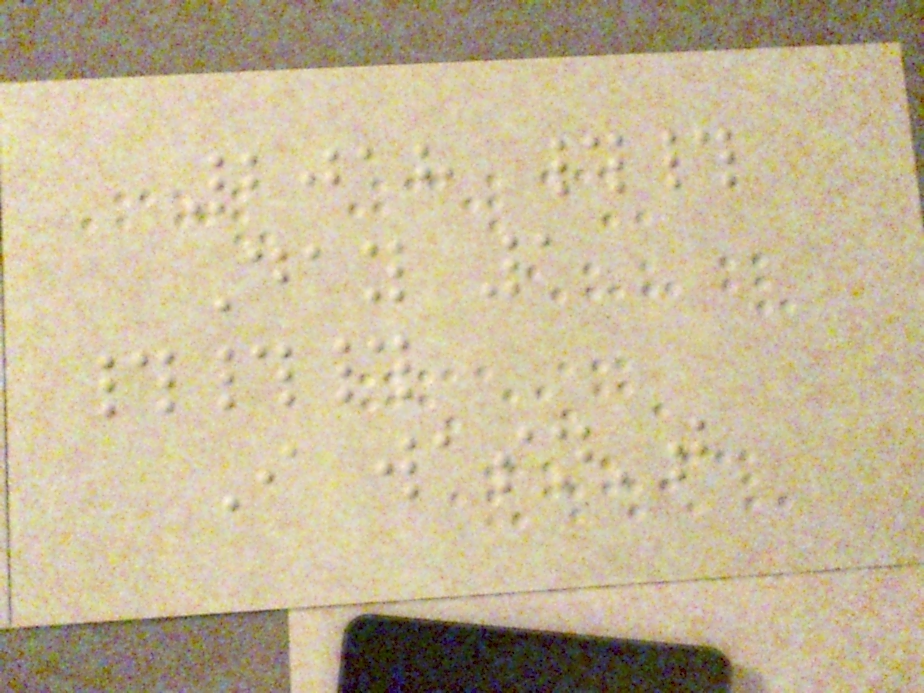2018 ##
Day 1
###
I wasn't
